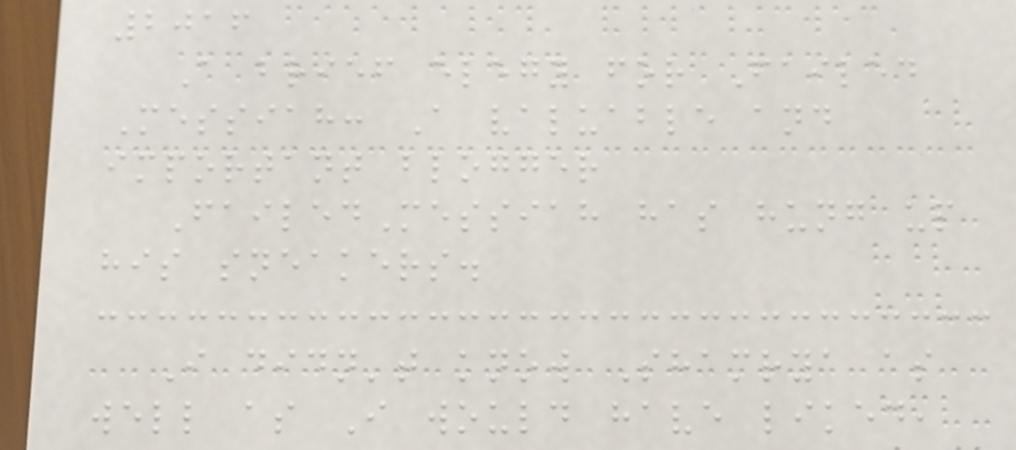2016
A brief elegy for Failed
Messiah: A valuable and
important blogger
FailedMessiah has hung up
his sneakers.
I didn't know Shamrya as
well as I would have liked,
